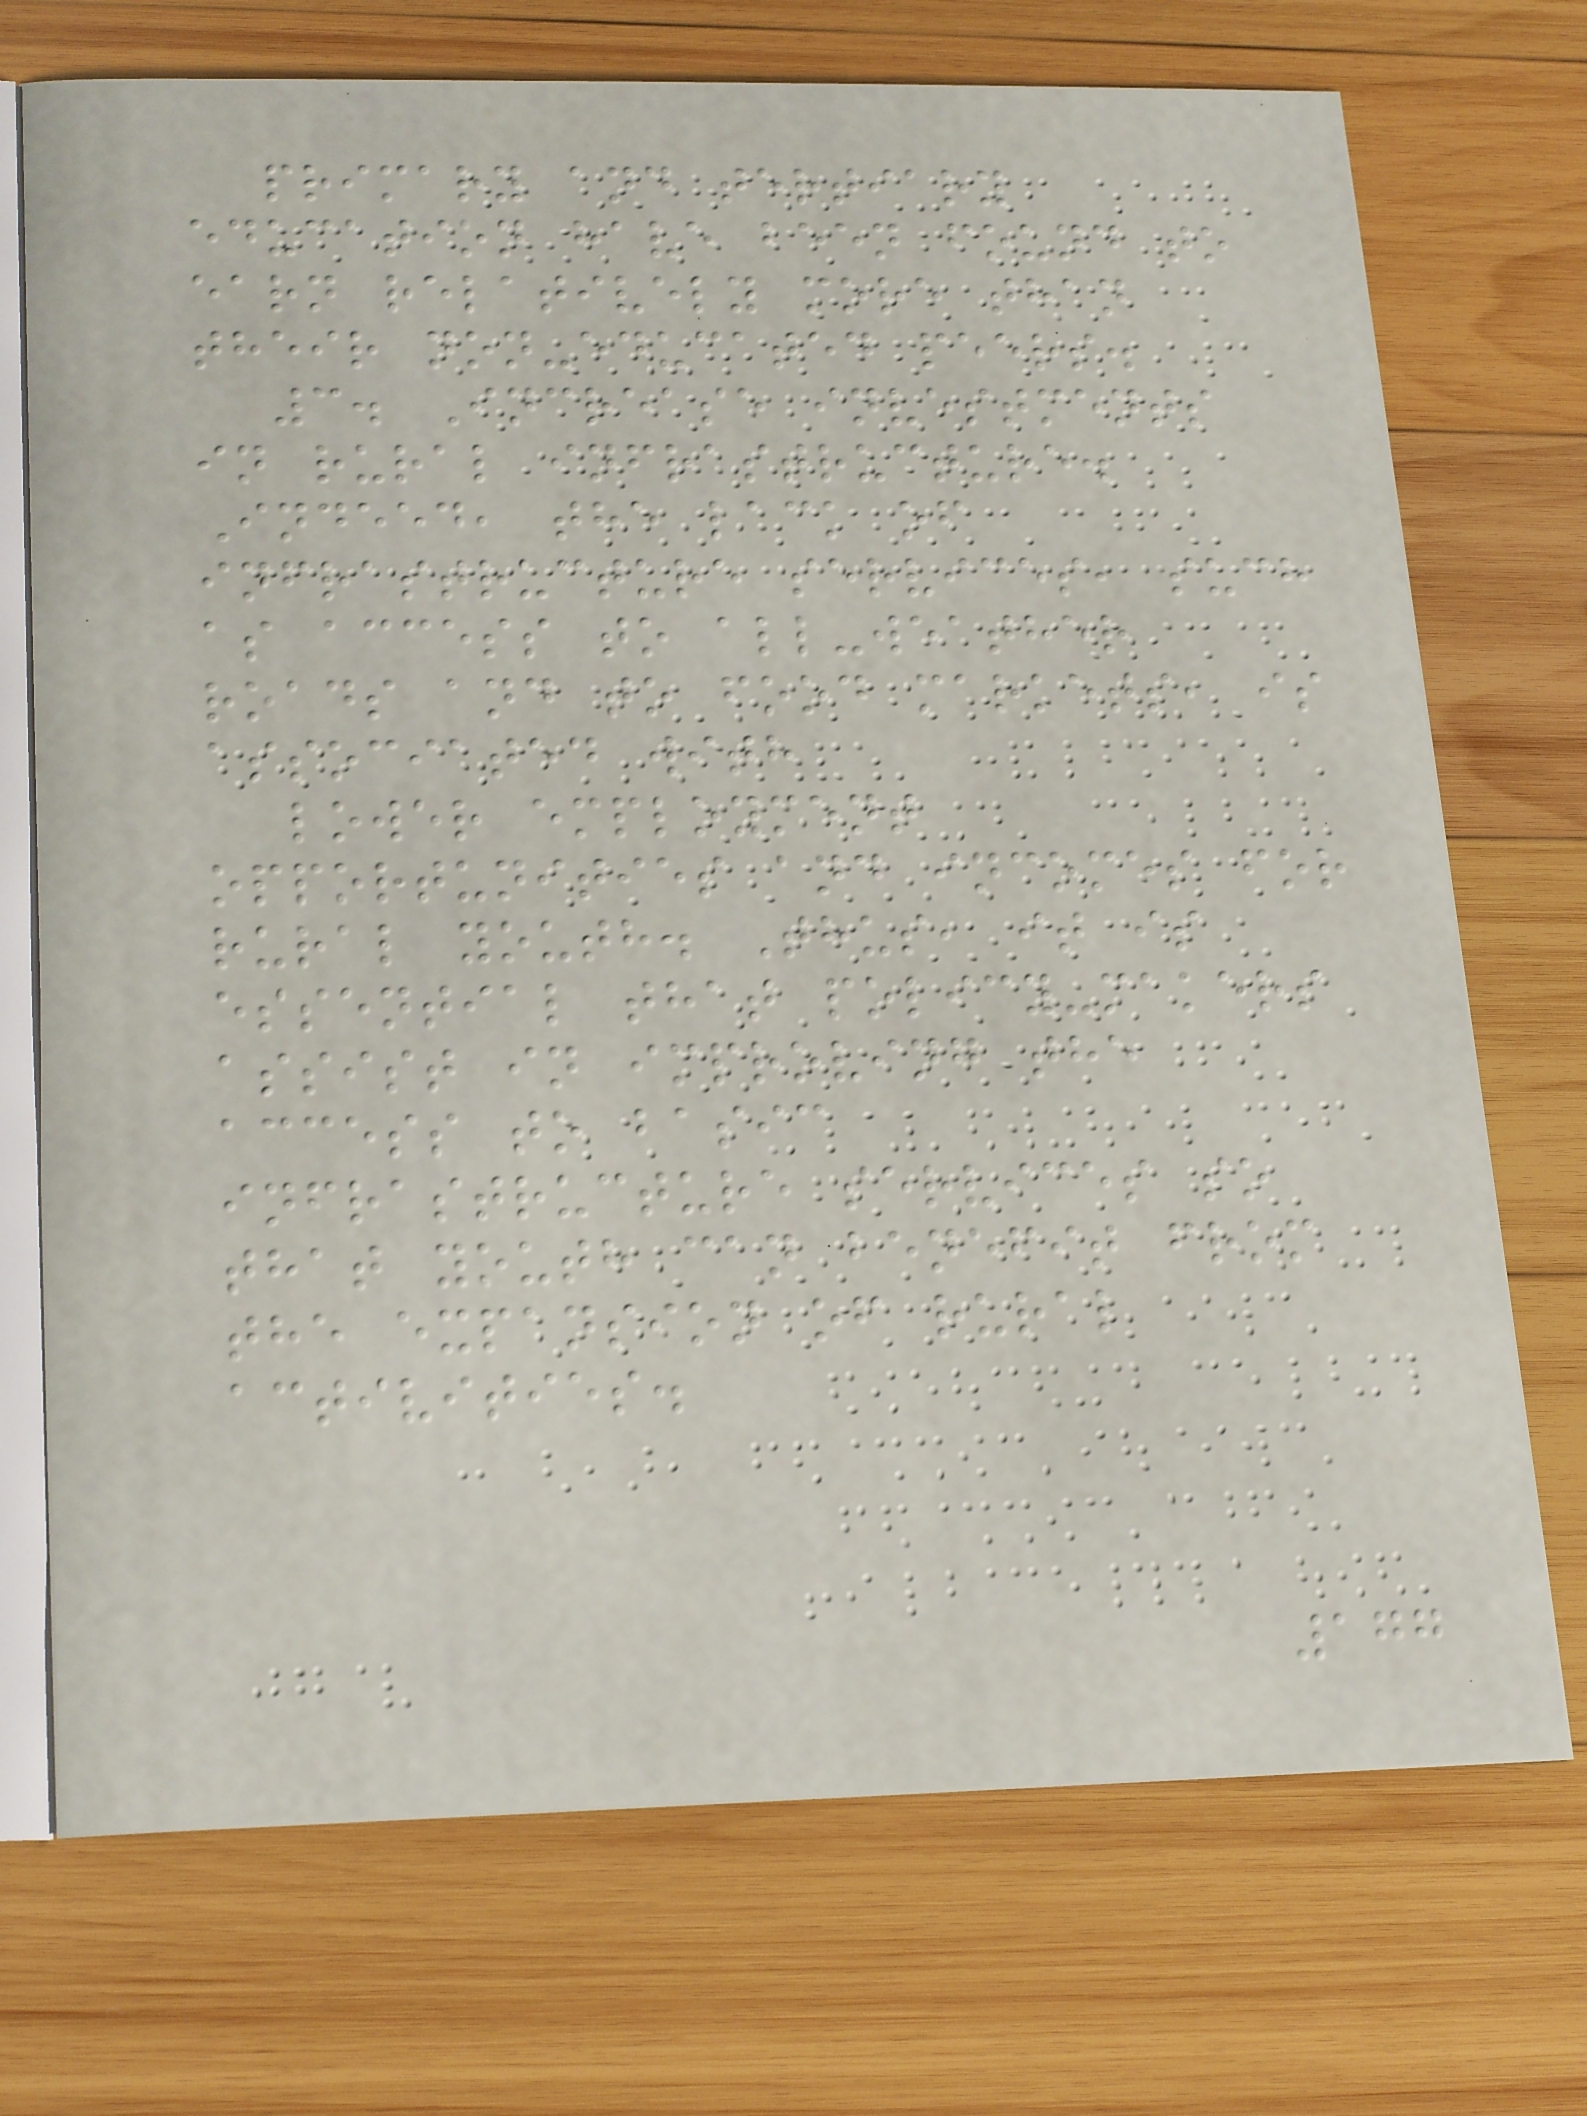primary and tertiary
education have been found to
earn relatively more than
their non-educated peers.
3. Increase investments
in rural infrastructure.
Indeed, the lack of
infrastructure services, such
as access to all-weather
roads and to food markets, is
associated with
lower employment
opportunities and incomes for
rural youth. Thus, it is
essential that policy-makers
assist in improving the
access to basic
infrastructure services so
that youth can benefit from
the expansion of rural
activities.
177
